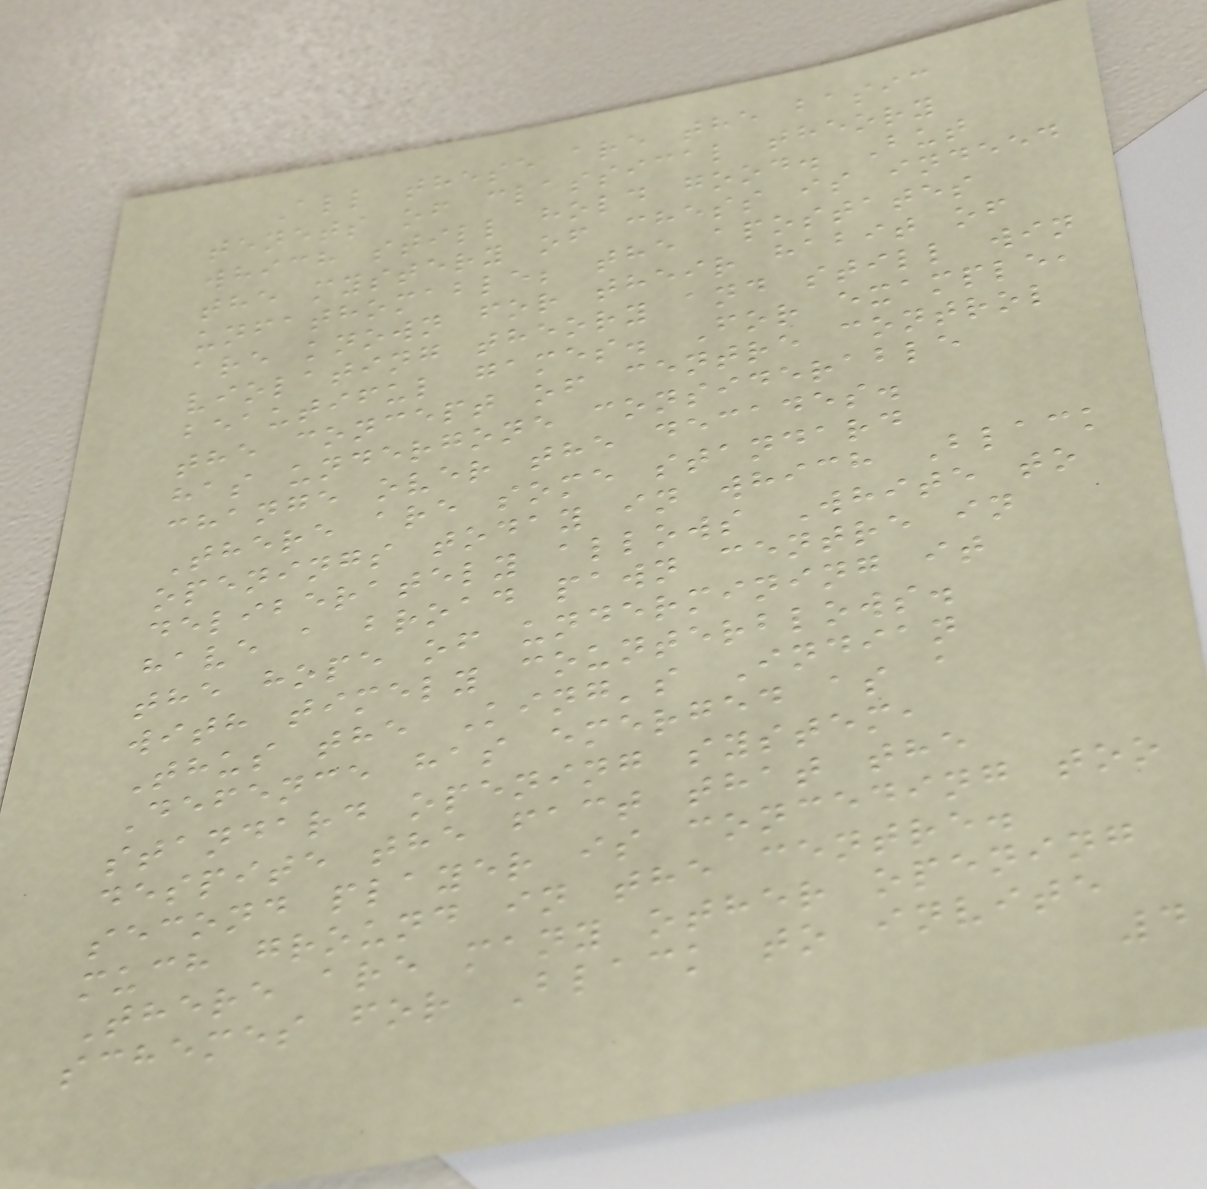All these are the basic
tenets of classical theory
which still hold good. But
the mystery of chess is indeed
unfathomable; the apostates
are known for their habit of
violating theory and still win
beautiful games. For example,
the concept of centre control
has undergone considerable
change over the decades.
There are some standard
openings today in which Black
deliberately allows White to
have a broad pawn centre in
the hope of undermining it
with timely counterblows.
Thus the King's Indian
Defence has emerged as a
standard opening system,
despite the fact that the
second player is conceding too
much ground in the centre.
There are many other opening
schemes for Black to invite
4
